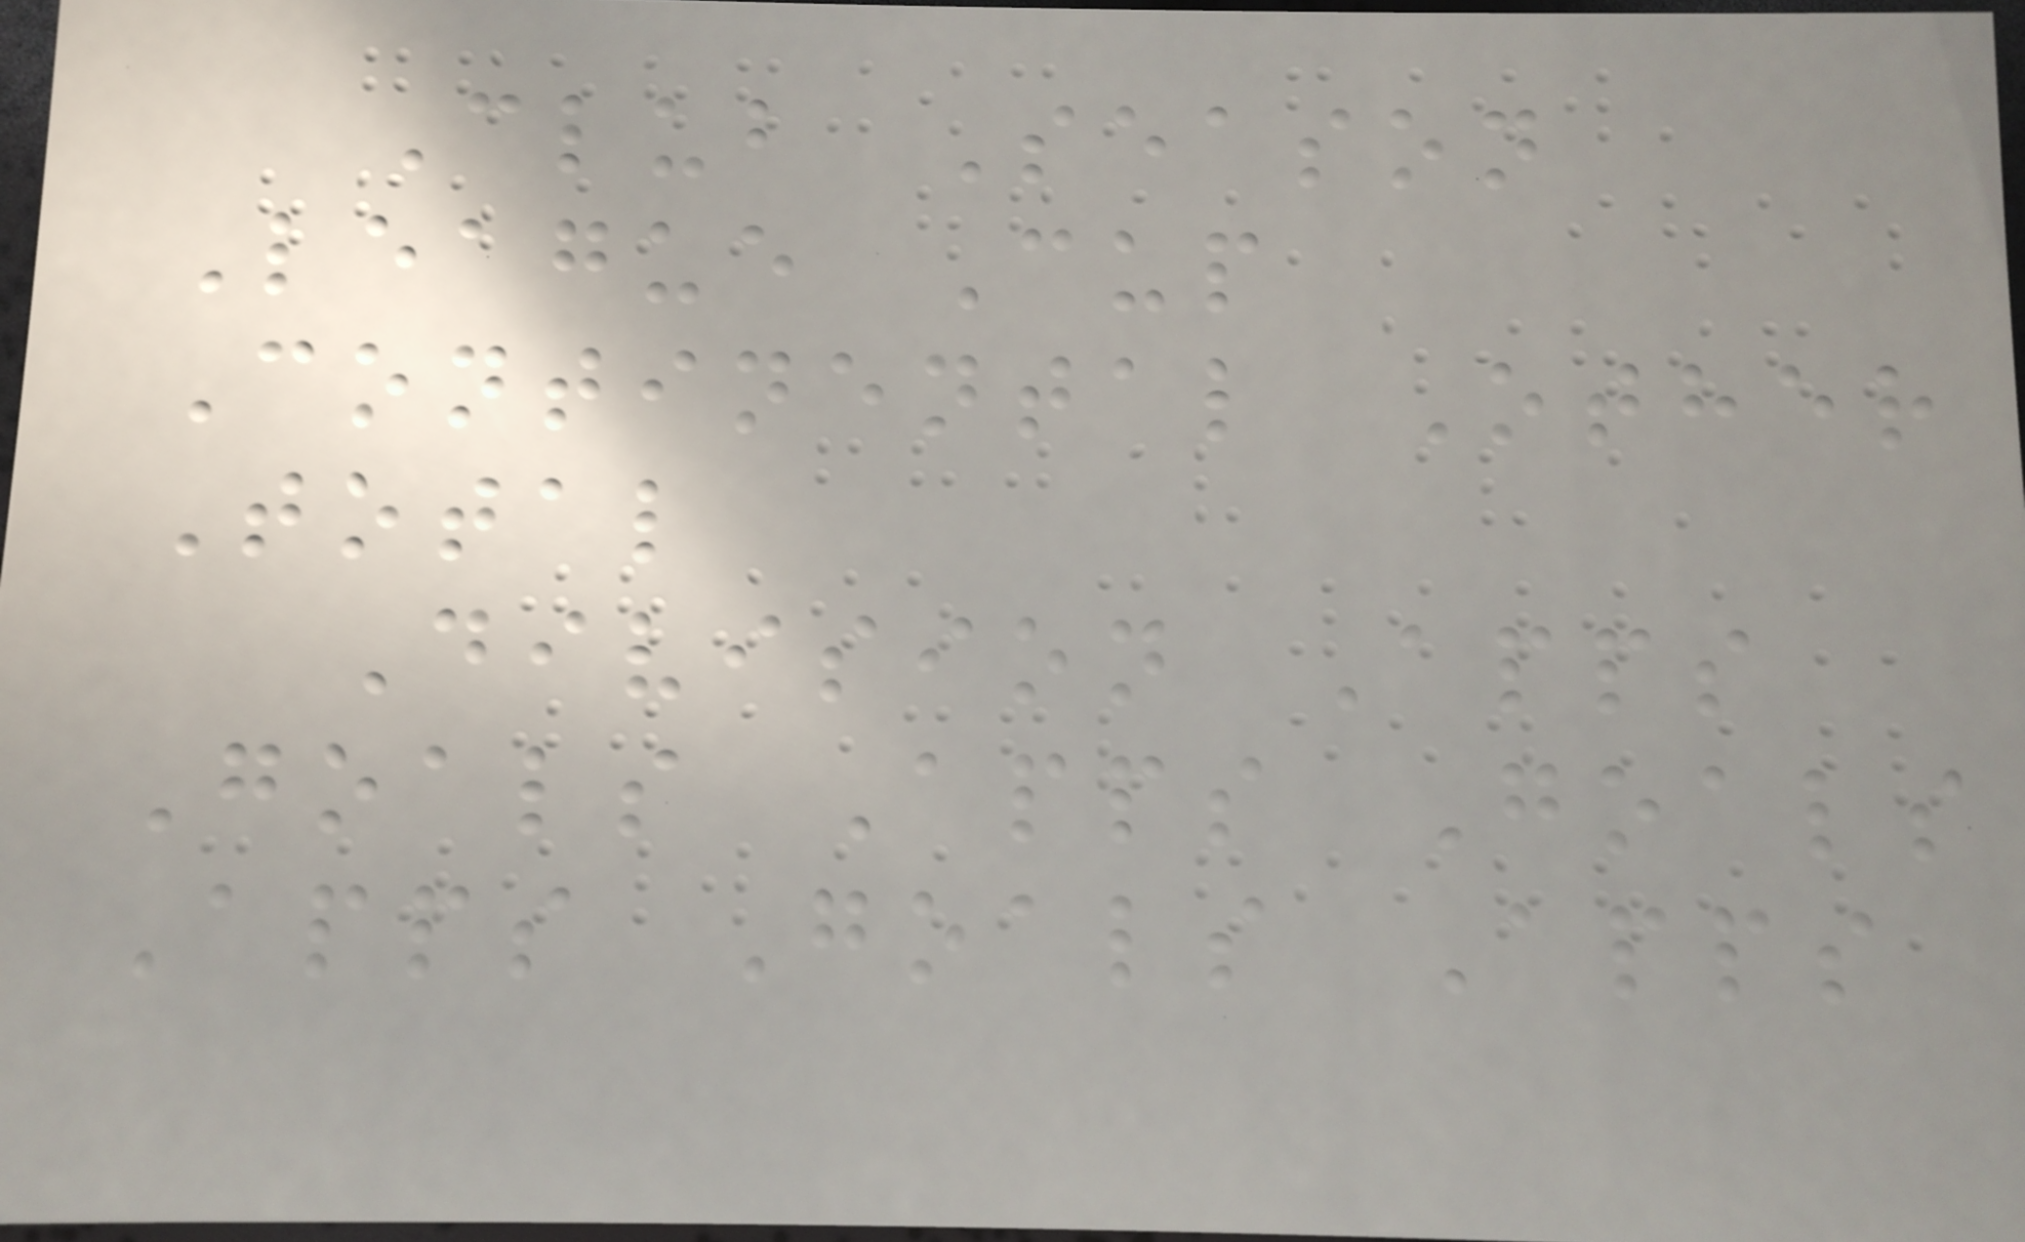Club Season
League Cup
Continental Other
Total
Division Apps
Goals Apps Goals
Apps Goals Apps
